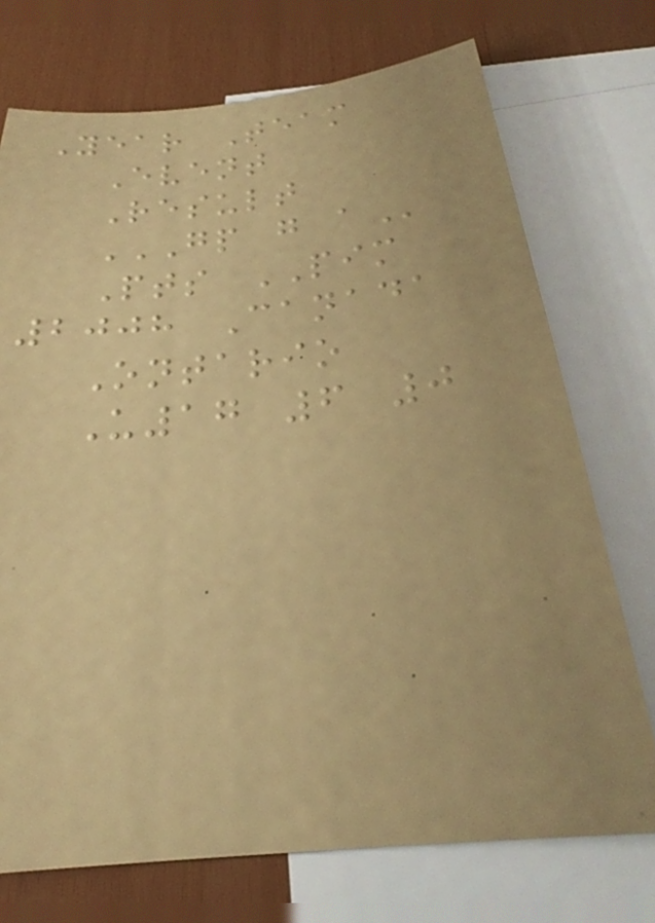Year Team
Event
Result
GP G A
Pts PIM
2008 Canada
Ontario
U17 6 0
